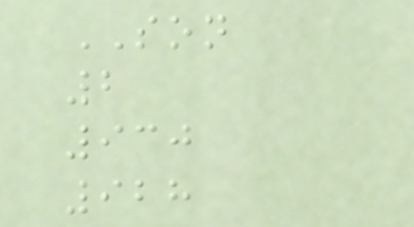SON
2
930
928
